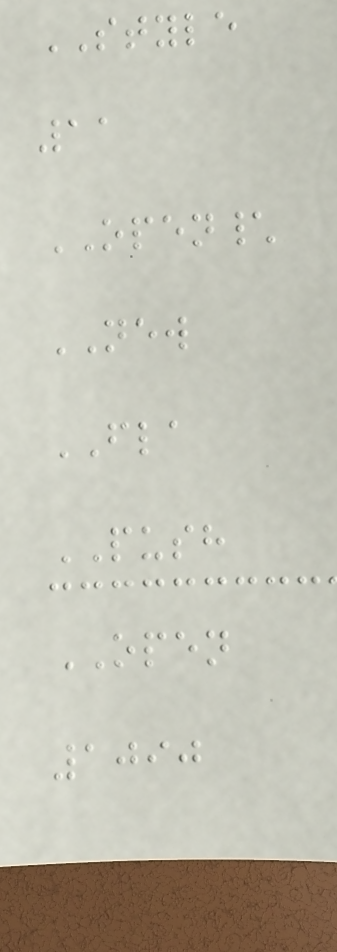STYLE
11
OPEN\
NEW
FLA
PUSH
OPEN
1090
